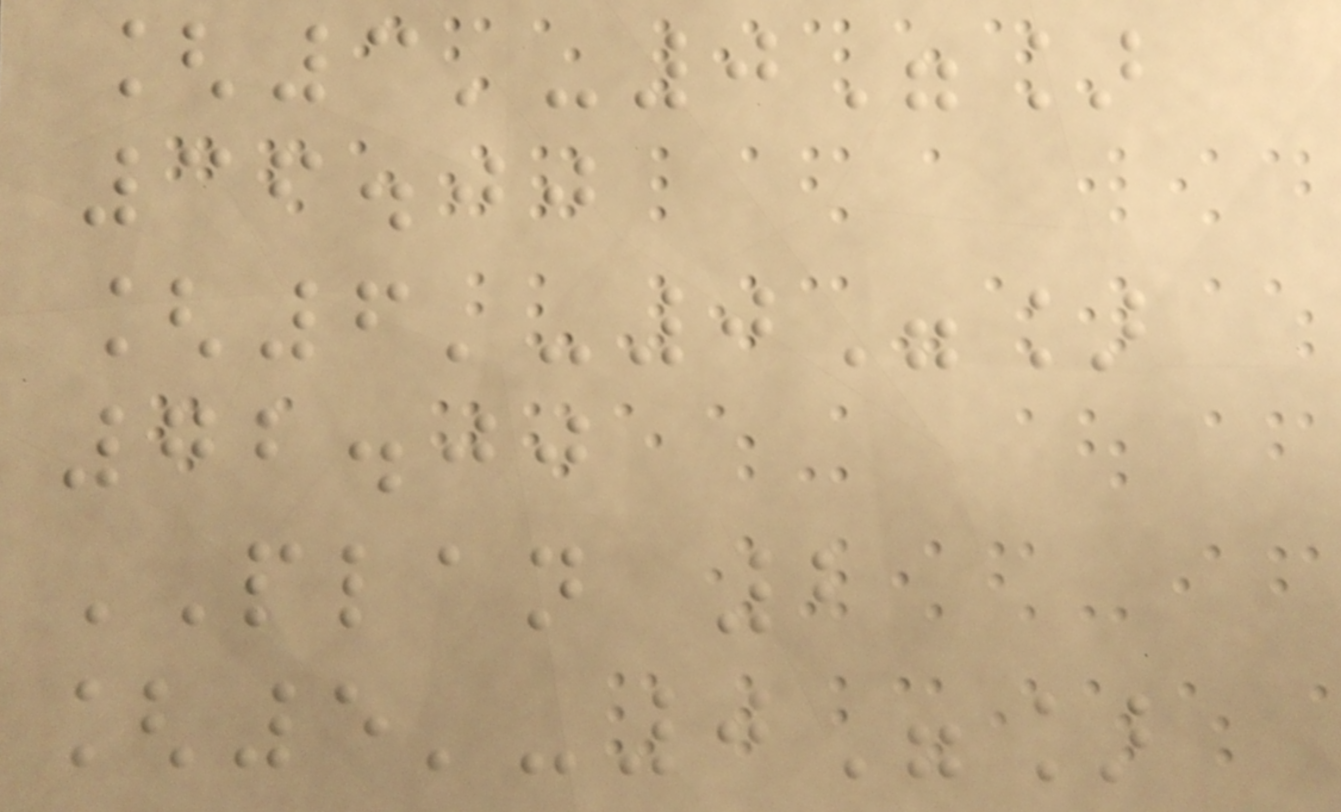[3'-0"]
36.00
[6'-0"]
72.00
PLAN 2
[5'-0"]
